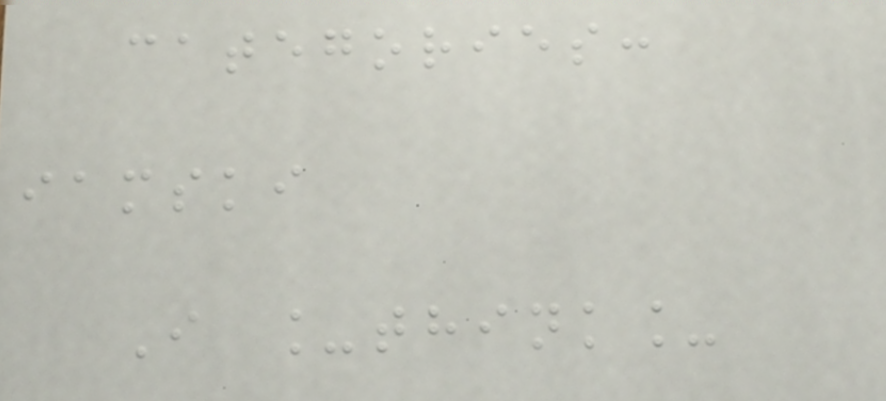categories:
iamski
I _think_
